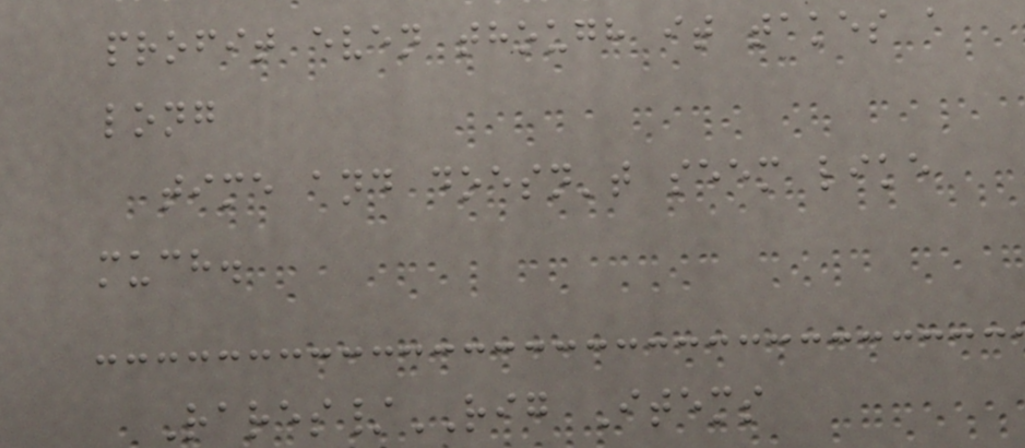profit even though it takes a
long
time and doesn't seem like
much.
Rares/RIG Items
